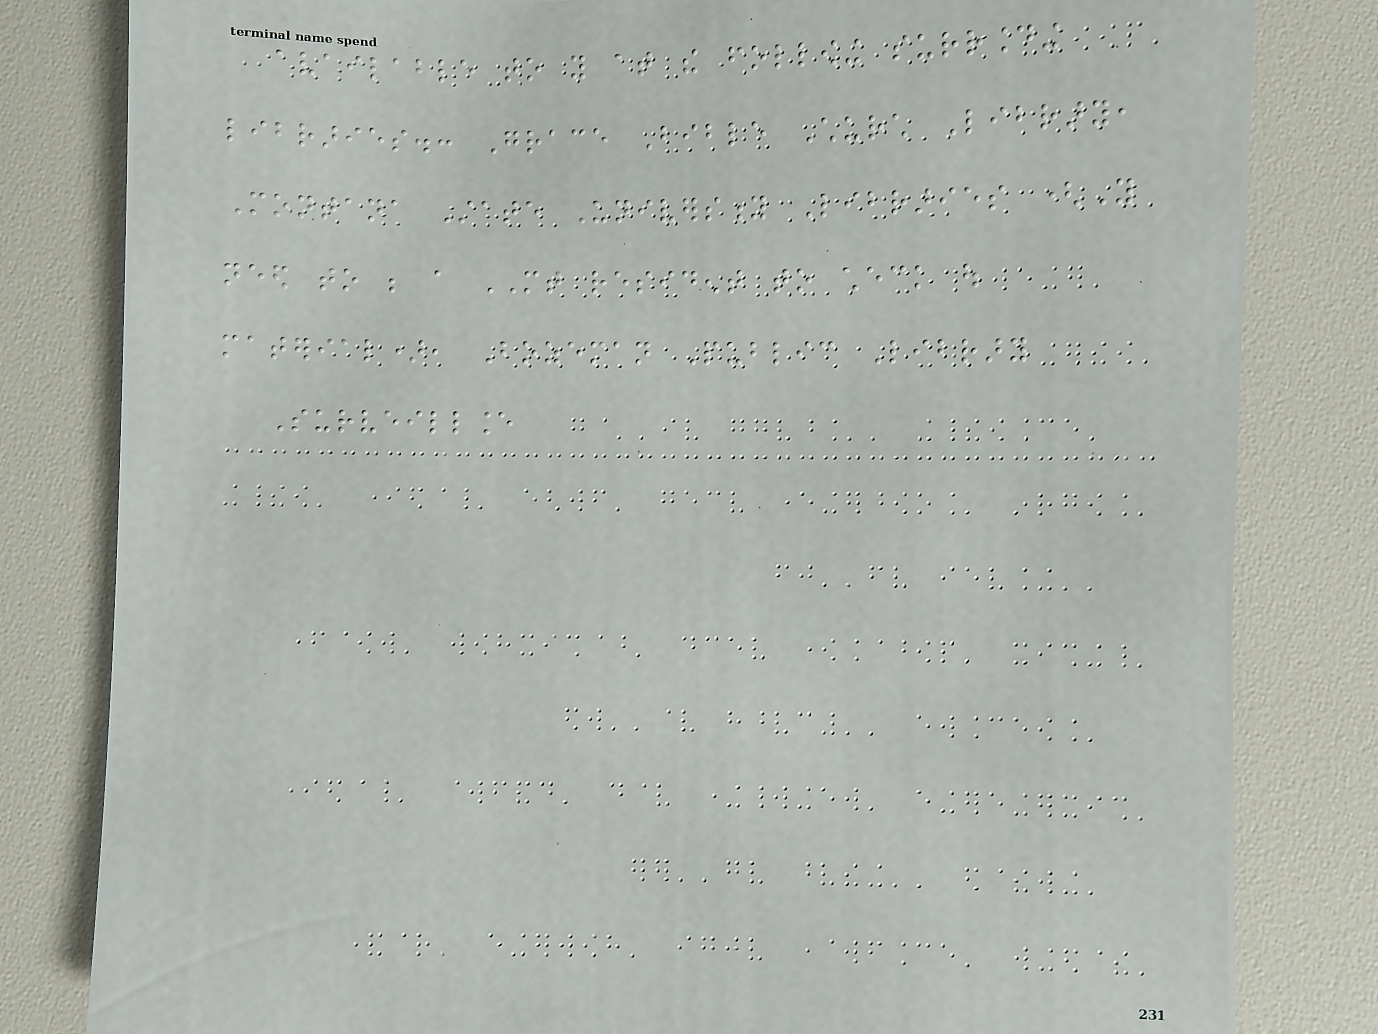available to you at the following surrounding
libraries.: Grace Bible Church Library,
Montana State University Libraries (You
need to be a MT resident to check out
material), Bozeman Public Library
Surveillance
